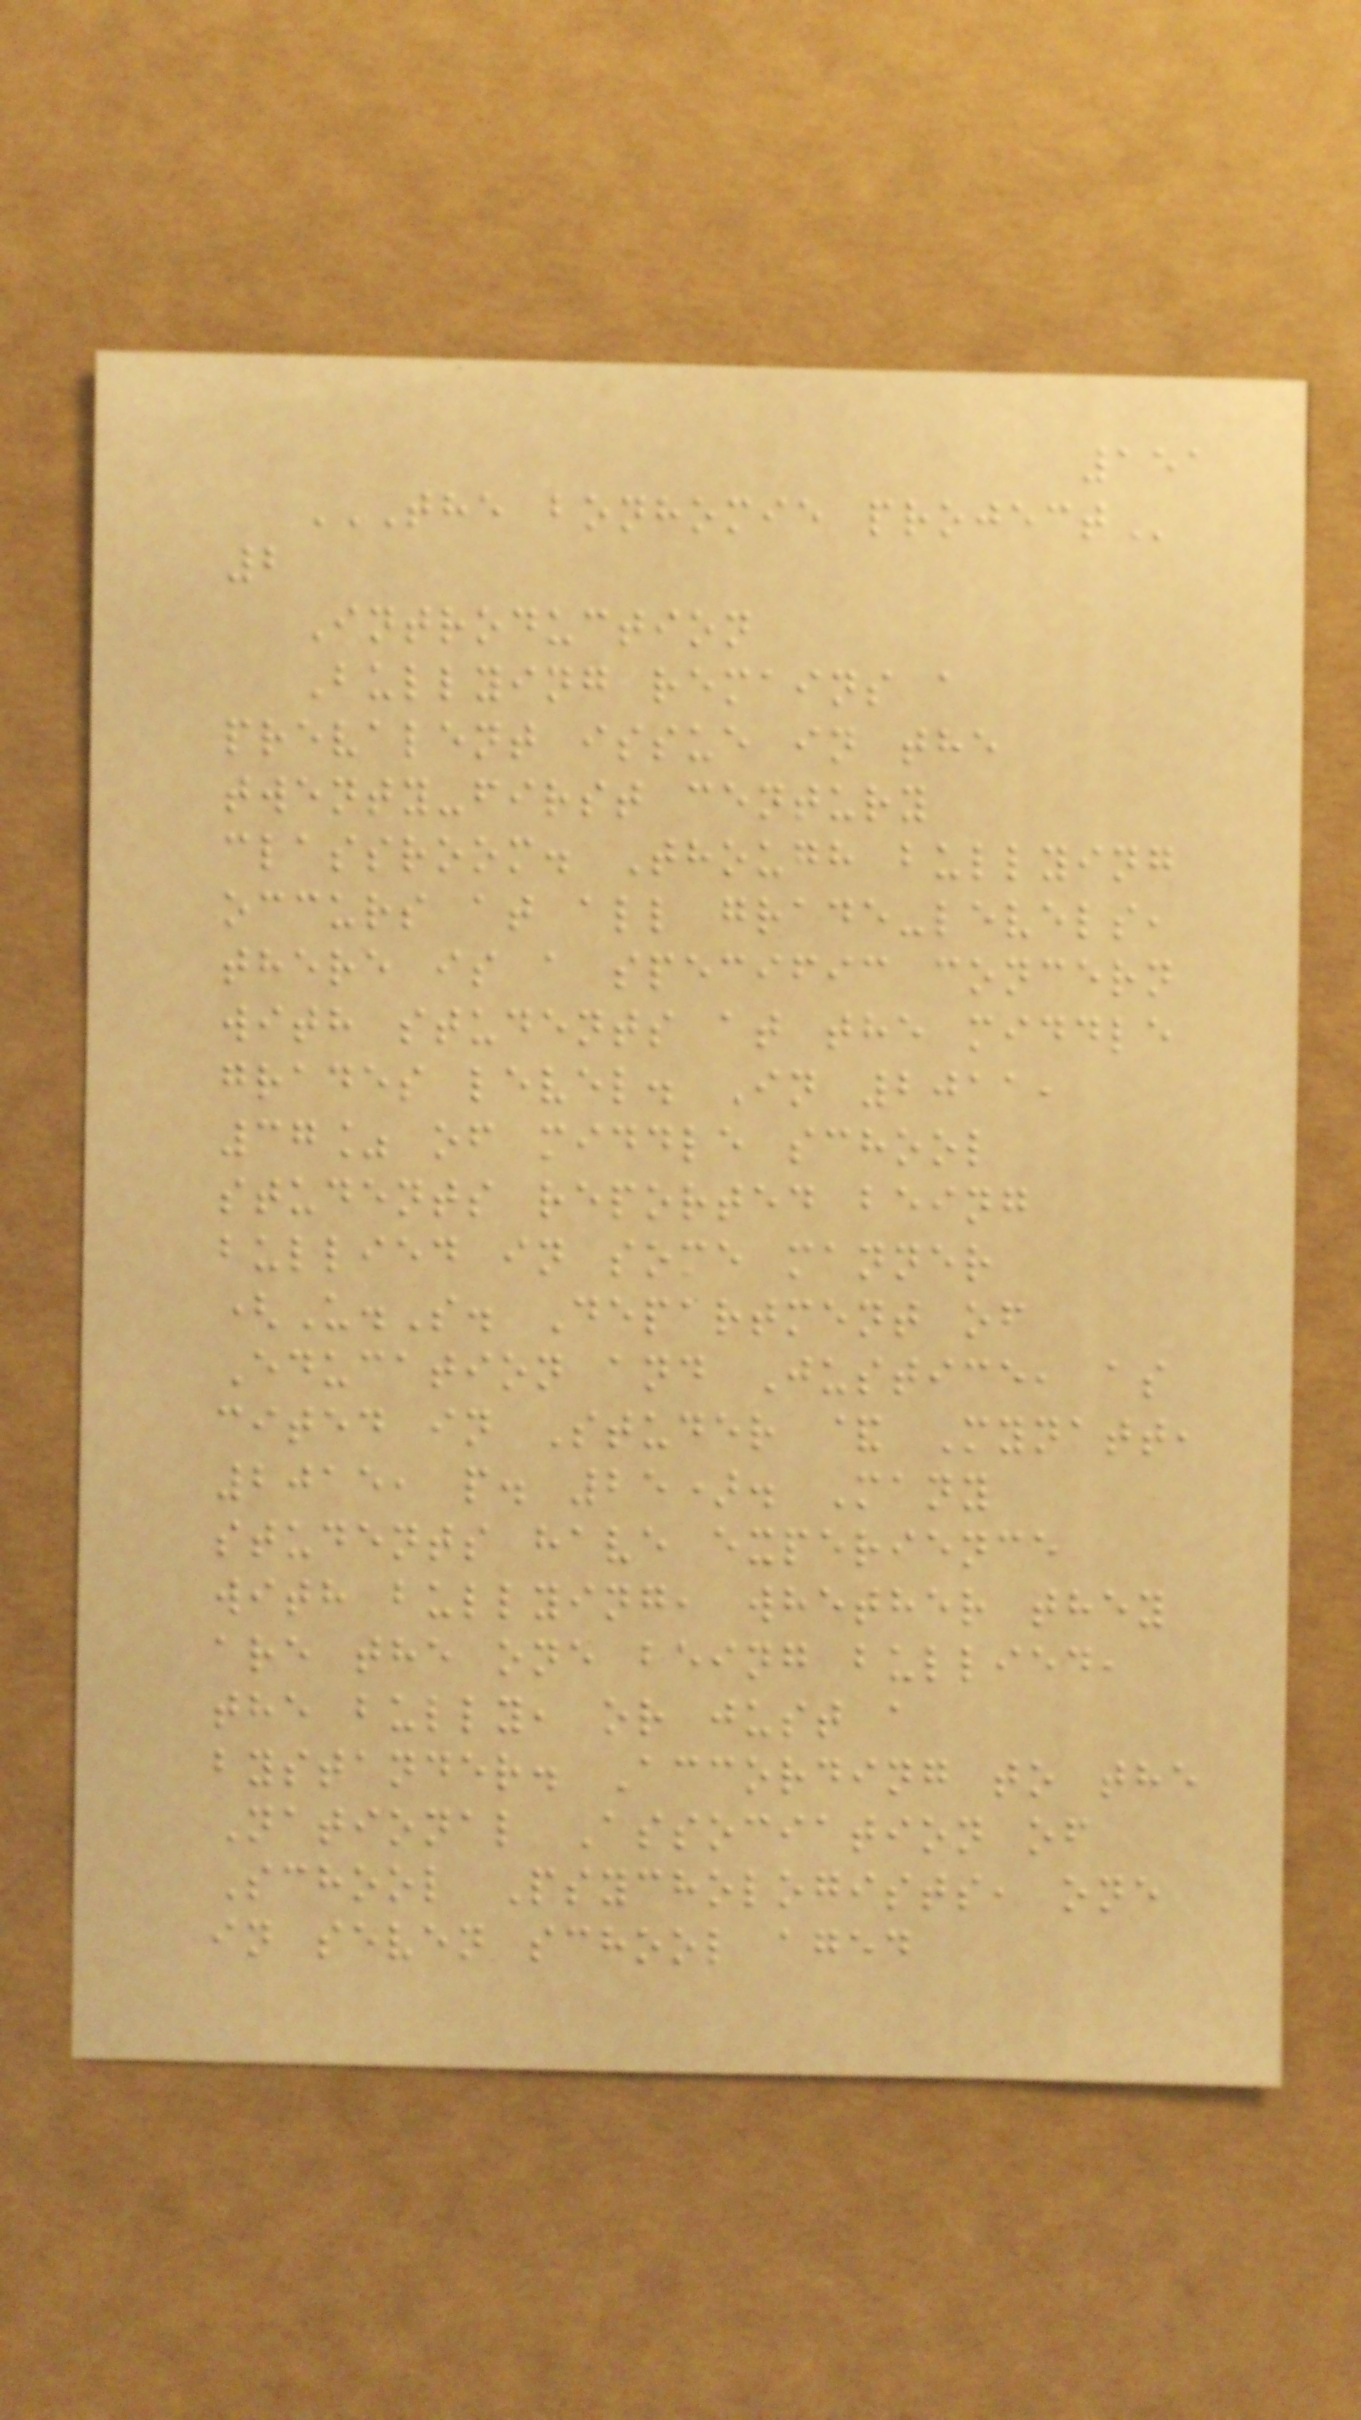151
THE BONHOMIE PROJECT
2
Introduction
Bullying remains a
prevalent issue in the
twenty-first century
classroom. Though bullying
occurs at all grade-levels,
there is a specific concern
with students at the middle
grades level. In 2011,
37% of middle school
students reported being
bullied in some manner
(U.S. Department of
Education and Justice, as
cited in Studer & Mynatt,
2015, p. 25). Many
students have experience
with bullying, whether they
are the one being bullied,
the bully, or just a
bystander. According to the
National Association of
School Psychologists, one
in seven school aged
